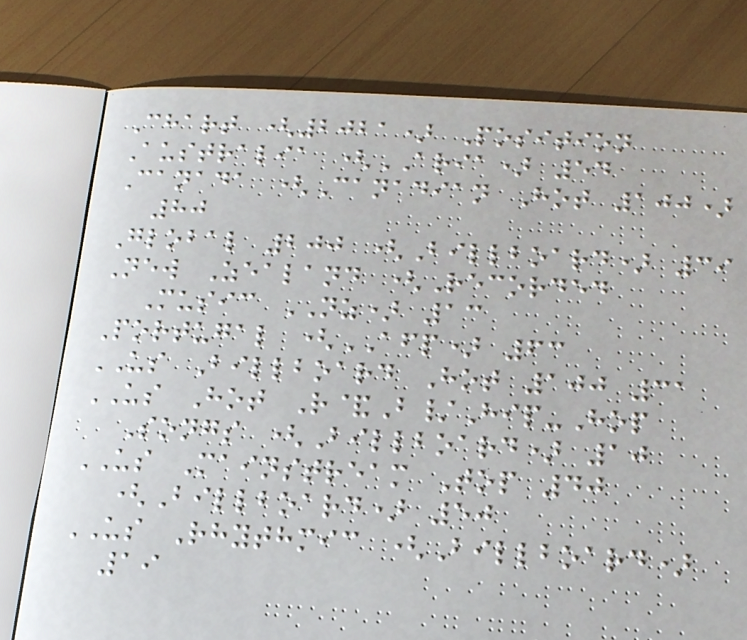Chart (2021) Position
Australia (ARIA) 54
Canada (Canadian Hot 100)
80
Global 200 (Billboard) 39
New Zealand (Recorded
Music NZ) 13
Portugal (AFP) 63
US Billboard Hot 100 31
US Hot R&B/Hip-Hop
Songs (Billboard) 10
US Mainstream Top 40
(Billboard) 50
US Rhythmic (Billboard)
19
